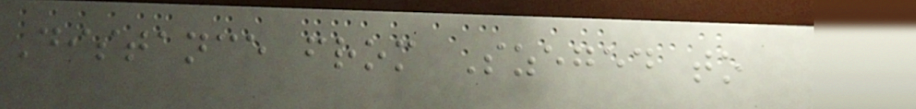Distance from Szeged to
